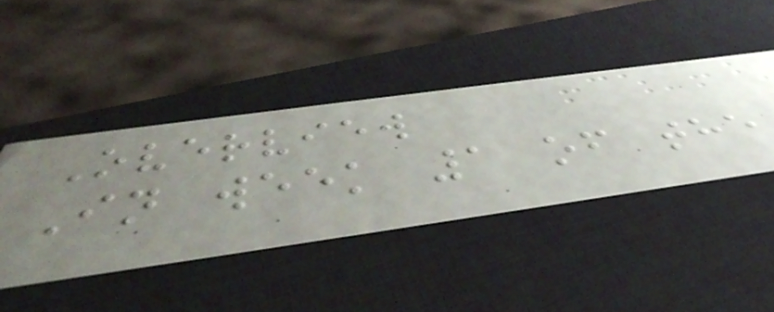Overview
In week 1 of the
